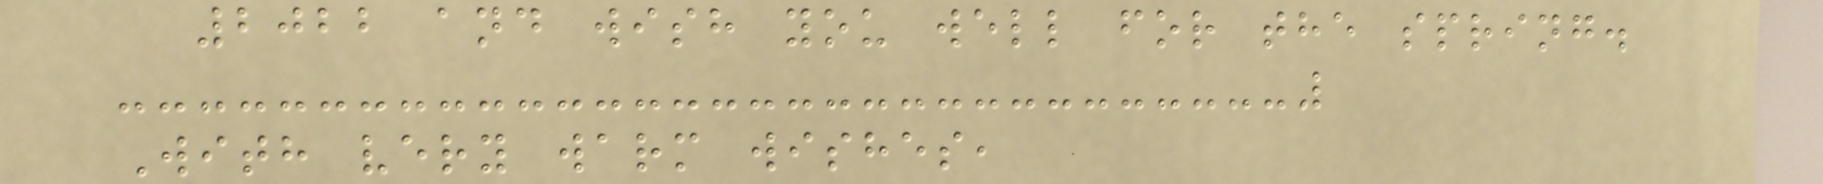2022 and wish you well for the spring.
With very warm wishes,
